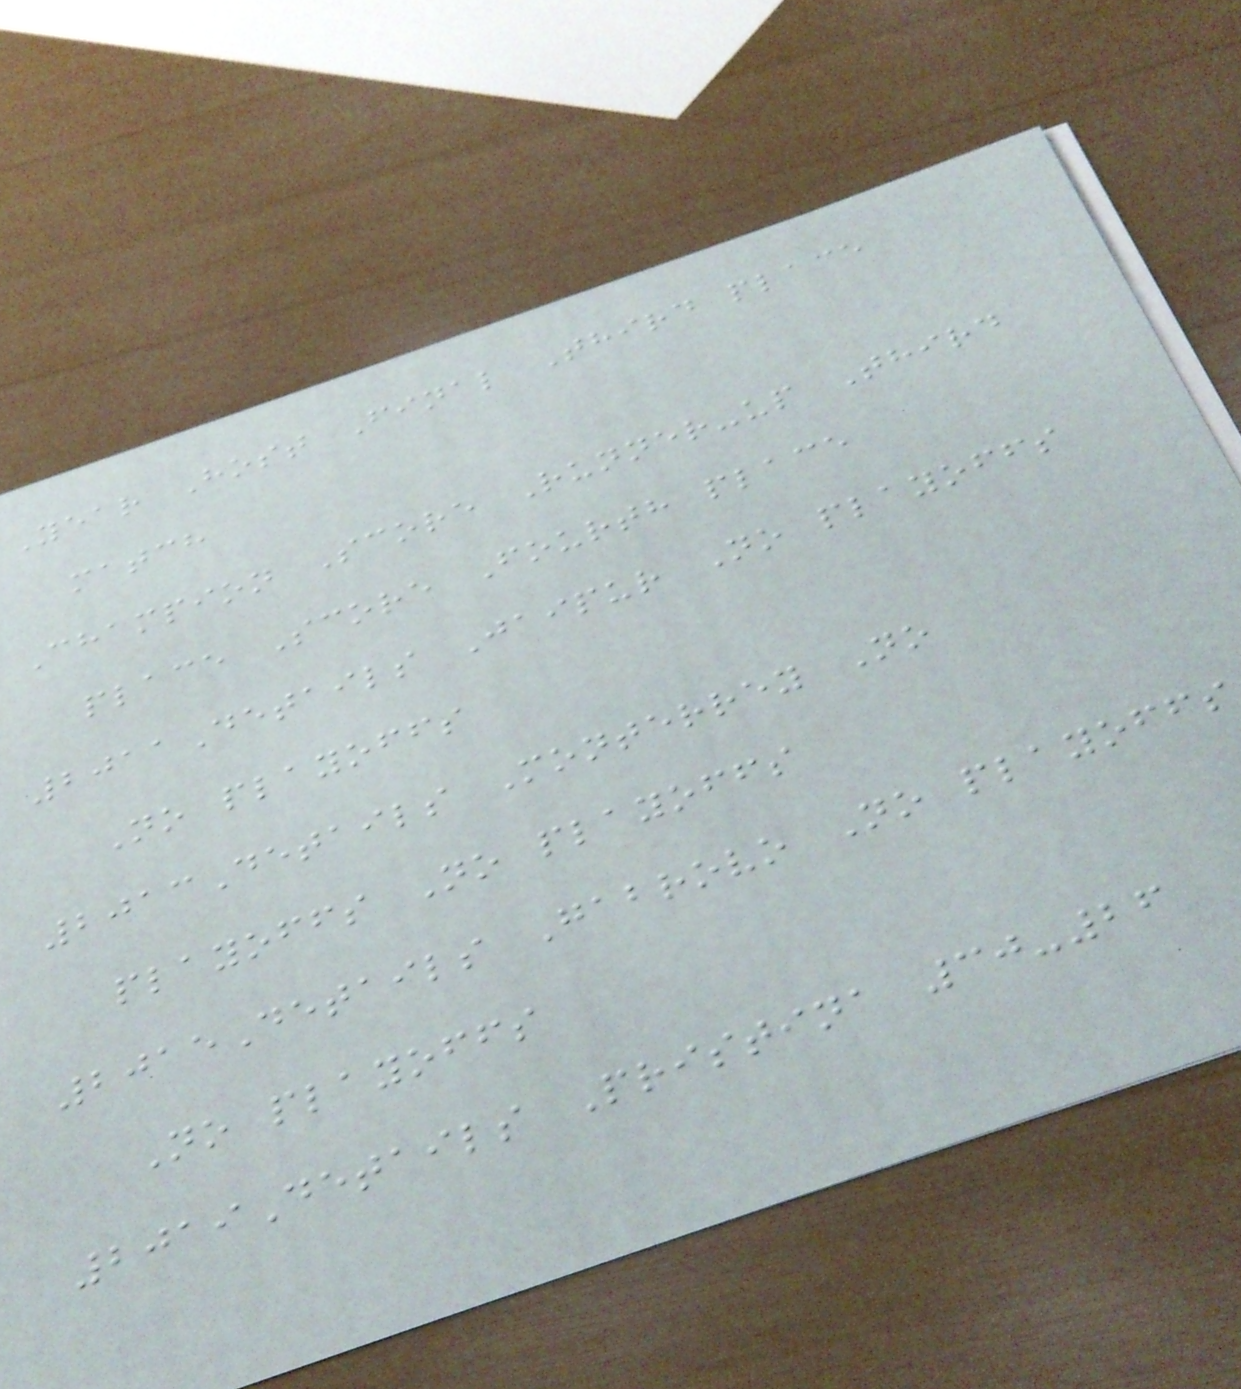Year Host Final Third place
match
Champion Score Runner-up Third
place Score Fourth place
2011Details Jaipur No playoffs
No playoffs
2013Details Monterrey No
playoffs No playoffs
2015Details Gabrovo No playoffs
No playoffs
2019Details Pristina 30-26
